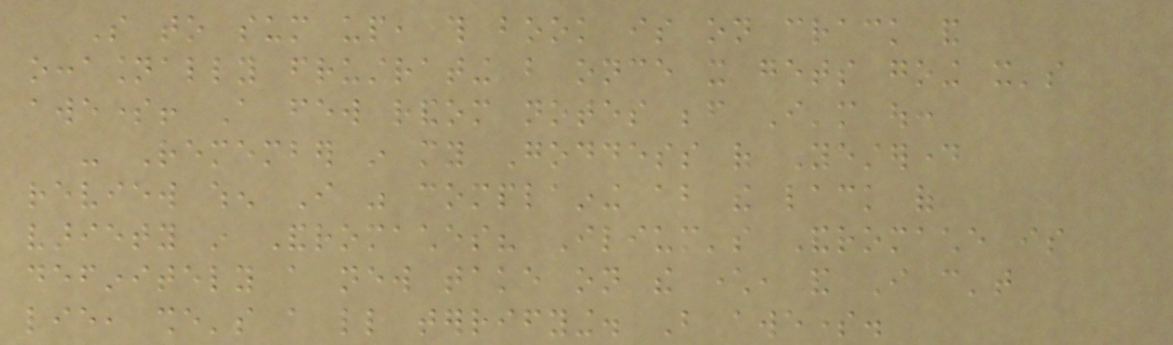So to sum up, this book is on crack and
occasionally frustrating but once it gets going it's
awesome! A few random notes before I'm out:
- Remember in my Goddess of Yesterday
review when I was complaining about the lack of
variety in Andromaches? Ilium's Andromache is
definitely a new take on the character, and I can't
lie, she's a little terrifying. But awesome.
